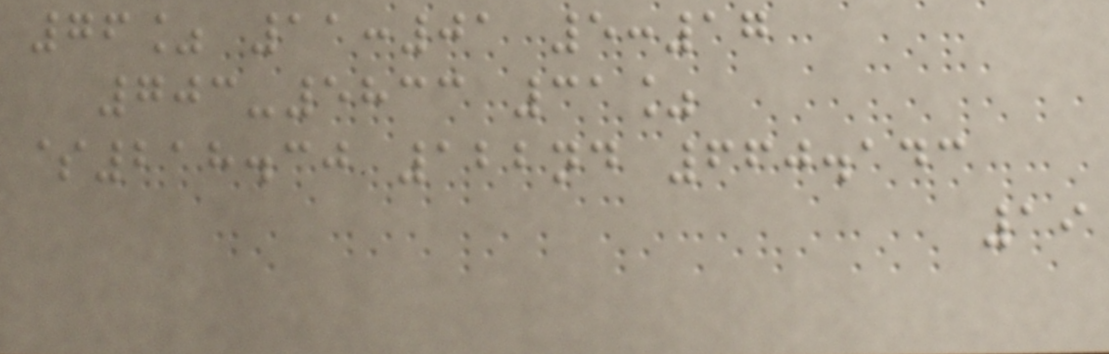76% 11:01 5:17
703-5833 31%
$218.30 122nd 660.143
19
